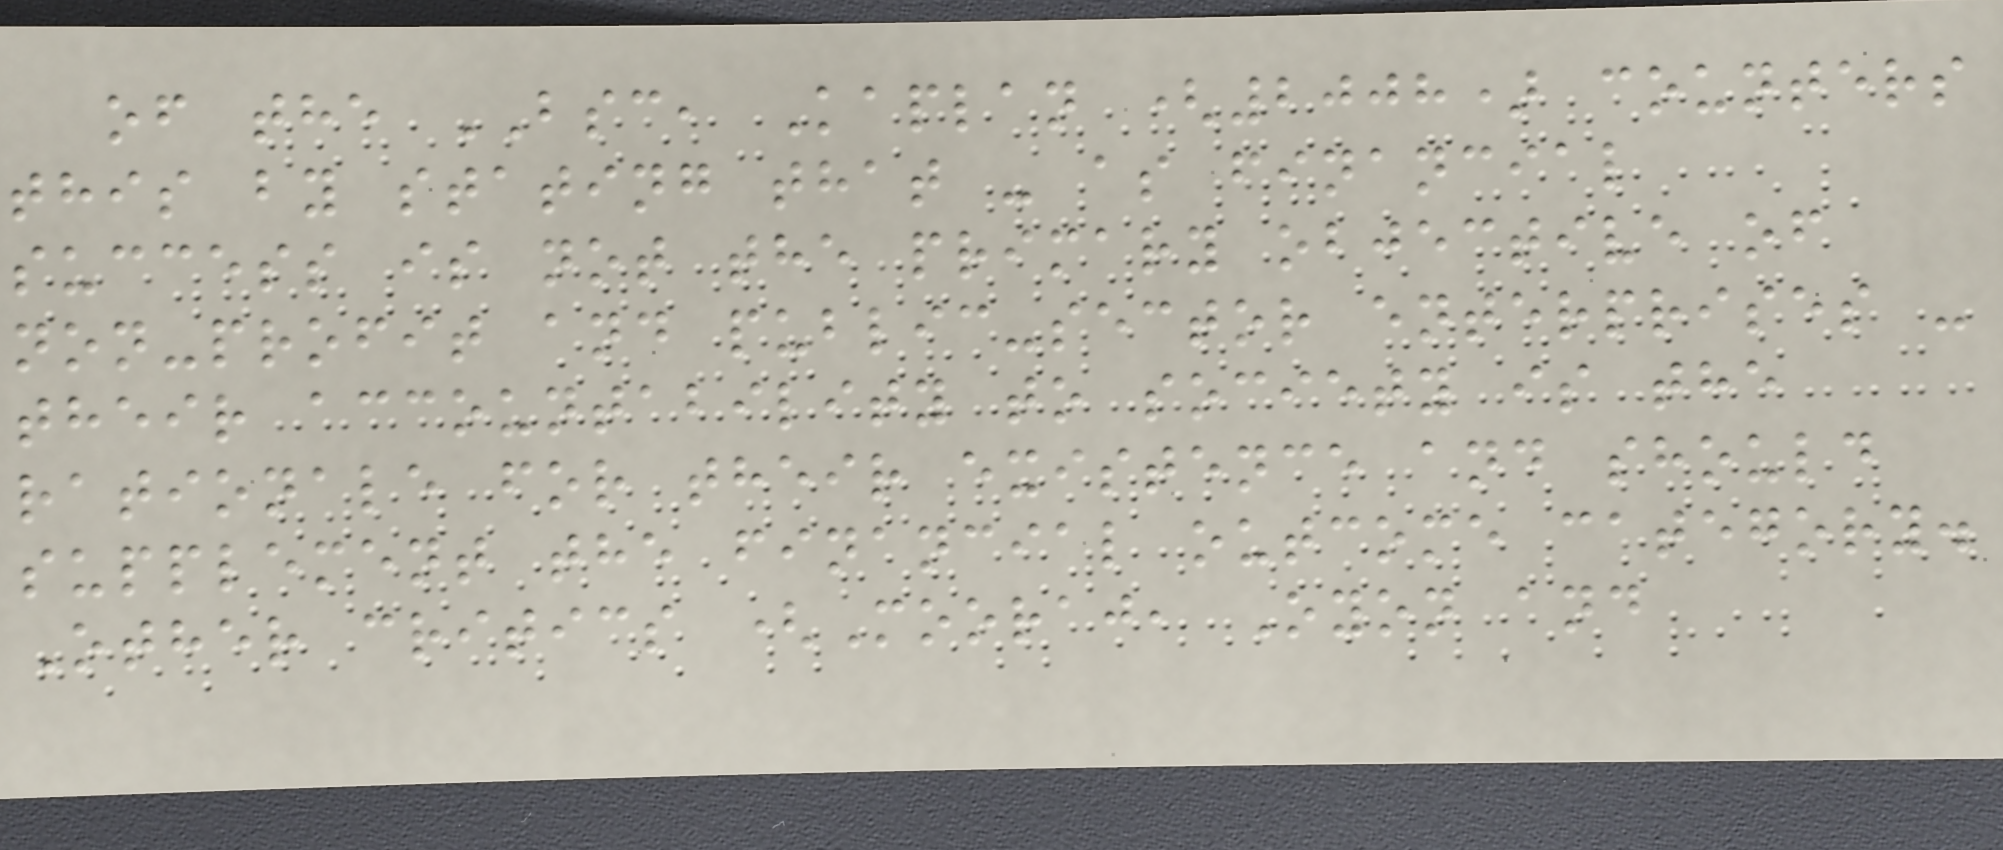of the BSC, Kaplan (2008) counters
this by stating that - as financial
success is not the primary objective of
non-profit and public-sector enterprises -
their accountability to society is the
rationale for their existence and should
supplement the financial outcome category.
Other critics (Mooraj, Oyon and
